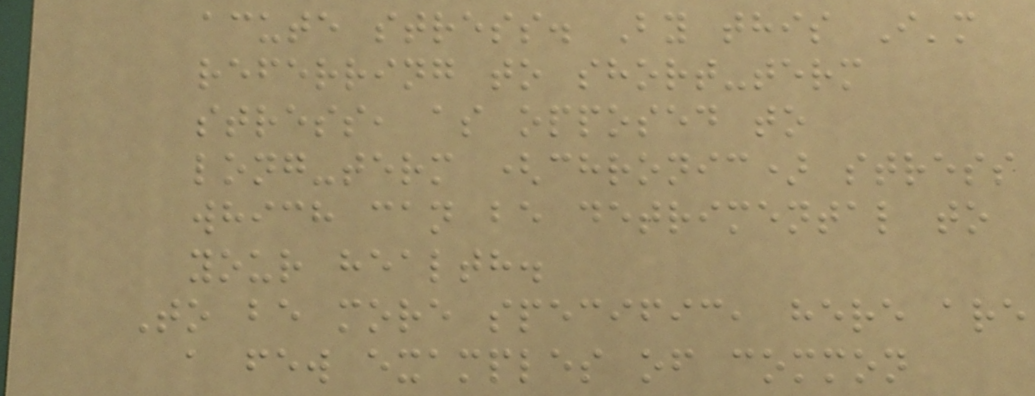acute stress. By this I'm
referring to short-term
stress, as opposed to
long-term (chronic) stress
which can be detrimental to
your health.
To be more specific, here are
a few examples of common
